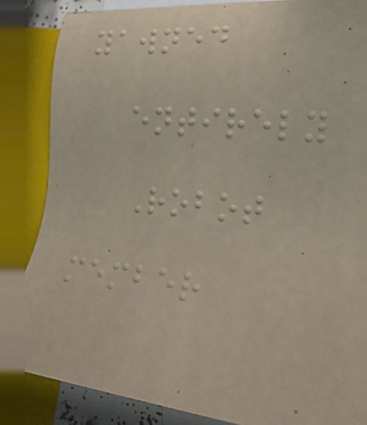yawned
entirely
Robot
member
